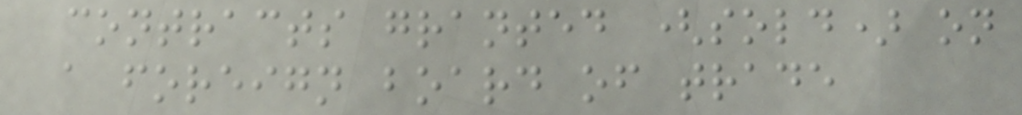contracts granted (sold) on
a foreign board of trade
